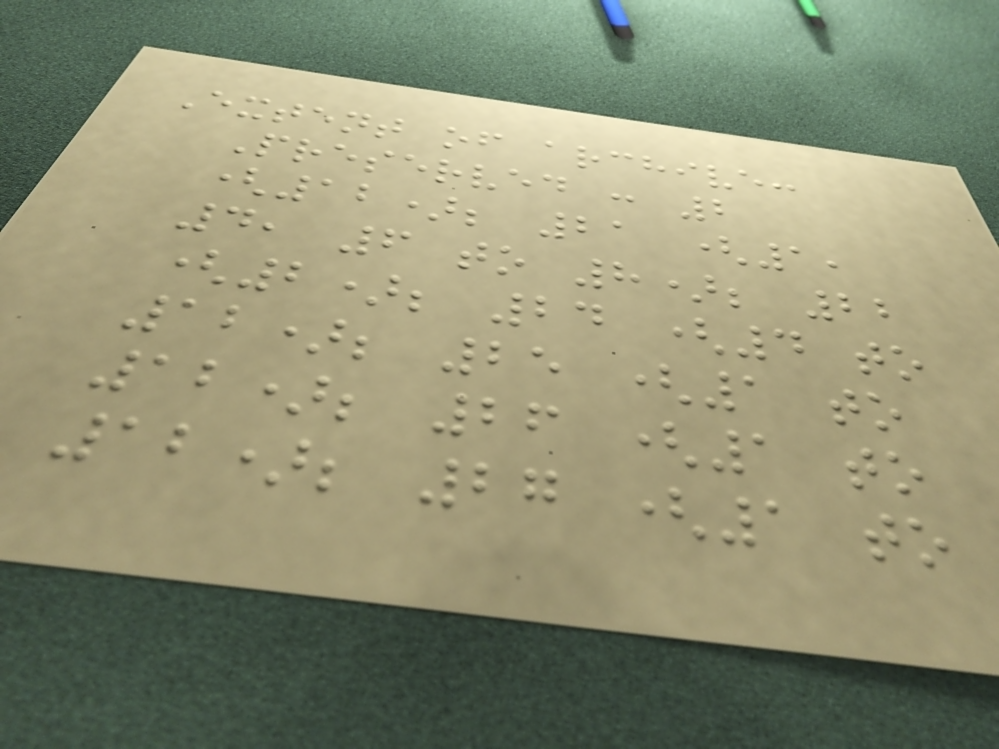Extent of archive:
Preserved : 2
(12); 21 (1,
4, 6 to 8); 22
(2); 24 (4 to
12); 25 (1 to
12); 26 (1 to
12); 27 (1 to
